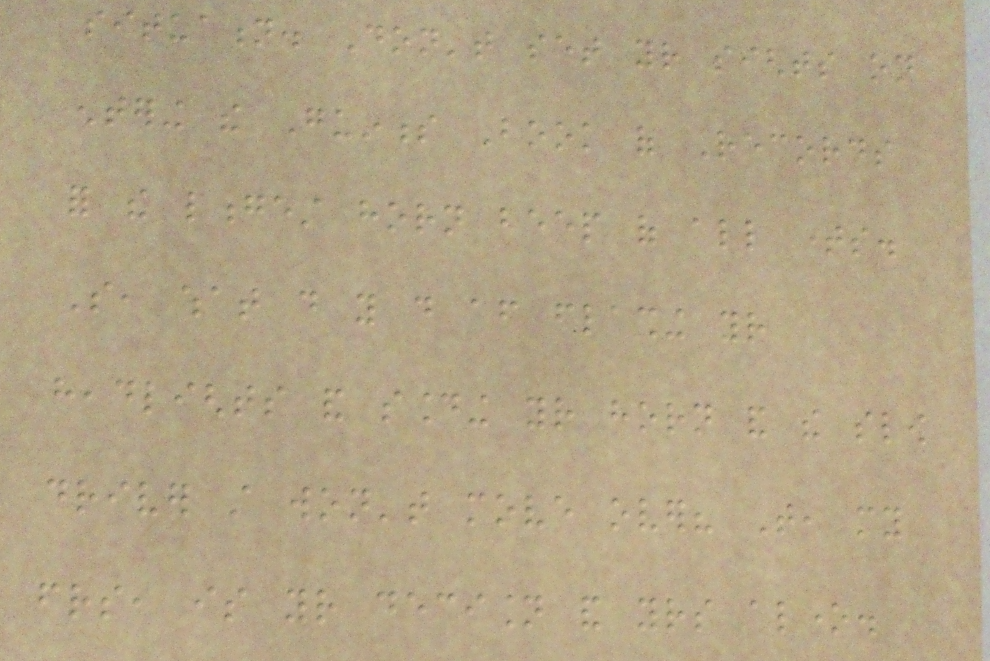situation. Don't set your sights on
entering the Guinness Book of Records
for the longest horn beep of all times.
So, what do you do after flashing your
headlights and sounding your horn and the slow
driver still won't move over? That, my
friends, is your decision and yours alone.
